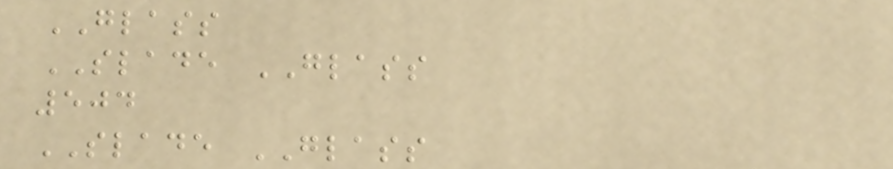GLASS
SLADE GLASS
504
SLADE GLASS
